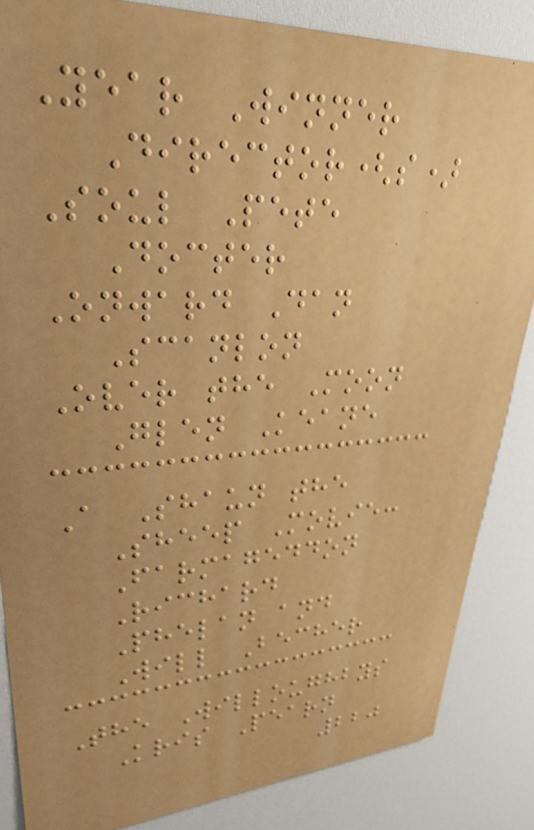Year Winner
Director(s)
Soul Pete
Docter
Onward Dan
Scanlon
Over the Moon
Glen Keane
A Shaun the
Sheep Movie:
Farmageddon
Richard
Phelan and
Will Becher
The Willoughbys
Kris Pearn
220
